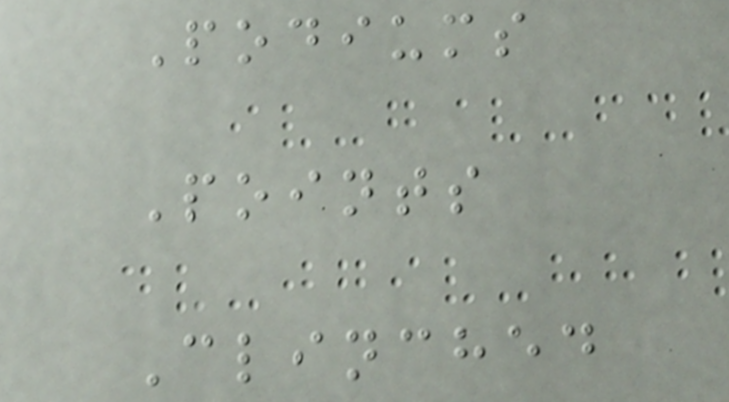Podiums
Points
Clinched
